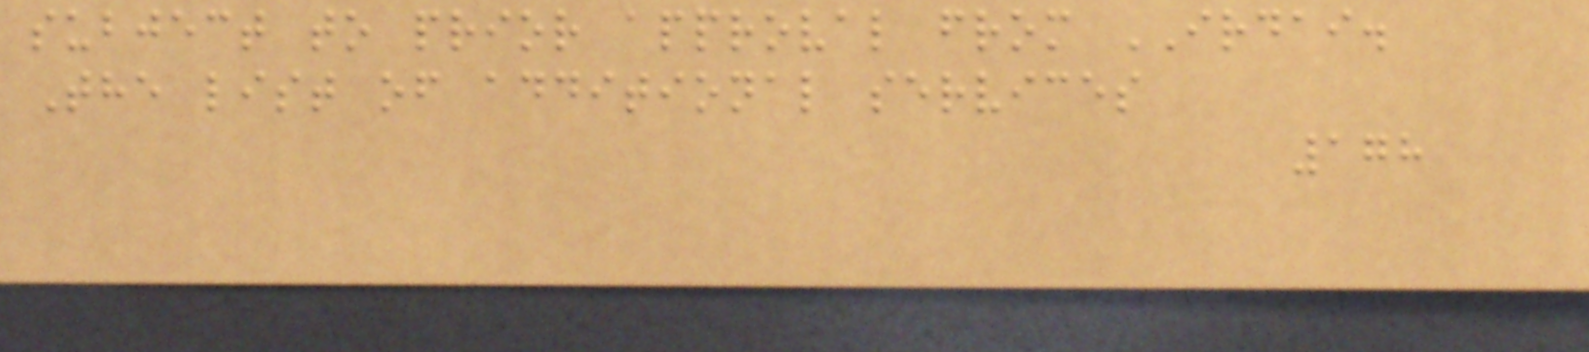subject to prior approval from IRDAI.
The list of additional services
178
